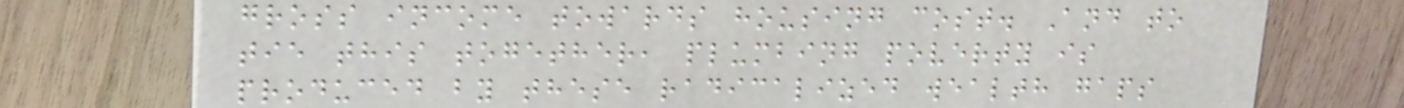gross income towards housing cost. And to
tie this together, plumbing poverty is
produced by these radicalized wealth gaps
